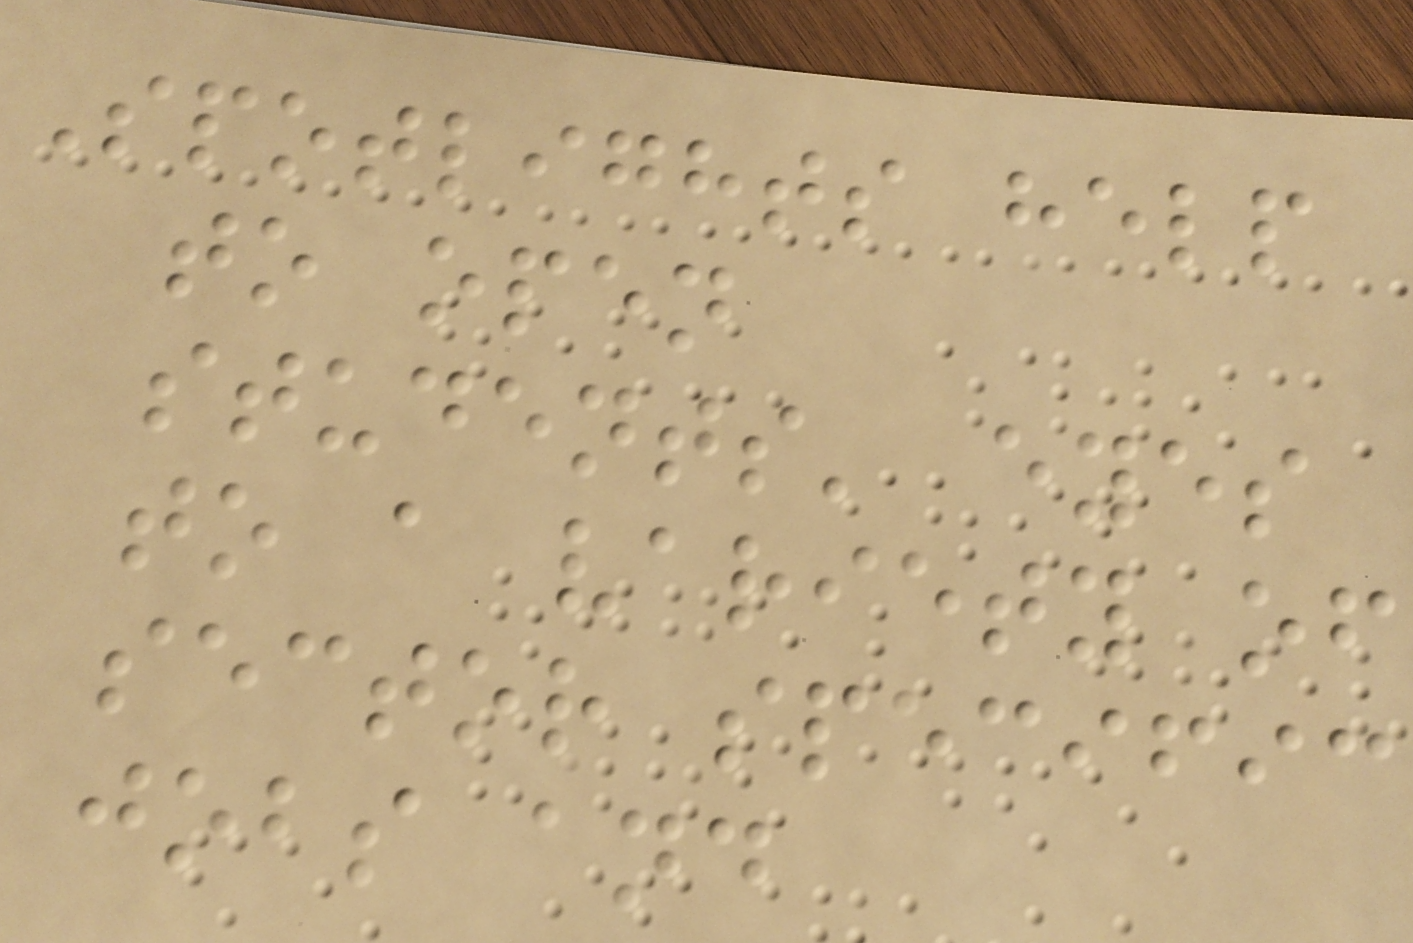Spotlights help
to open
students' eyes
to a variety of
sector specific
jobs and
